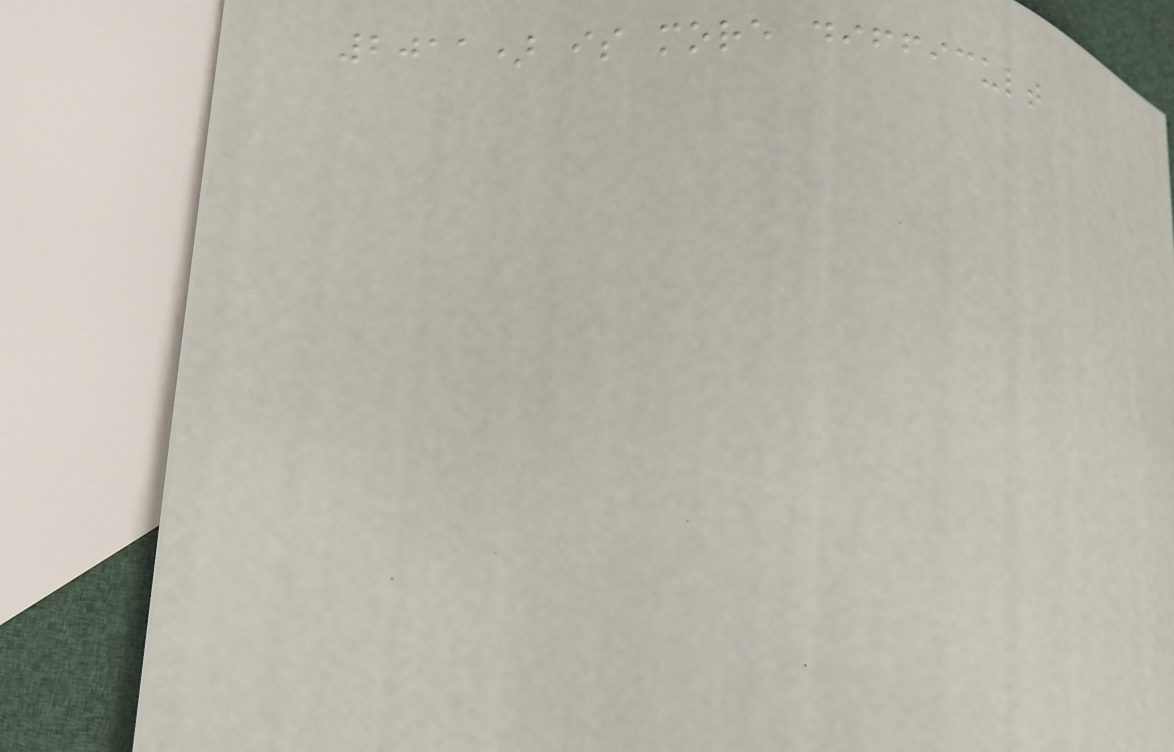2011) is more difficult
